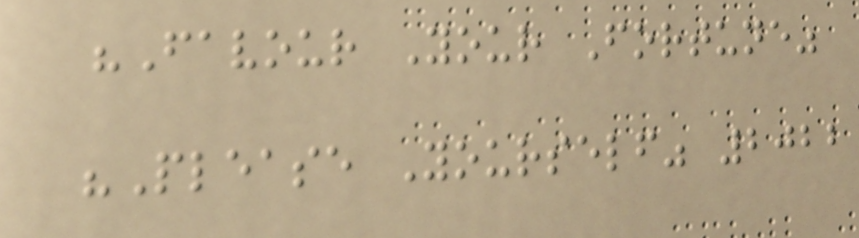"Favour Your Fortune"
"Please Yourself" 2022
